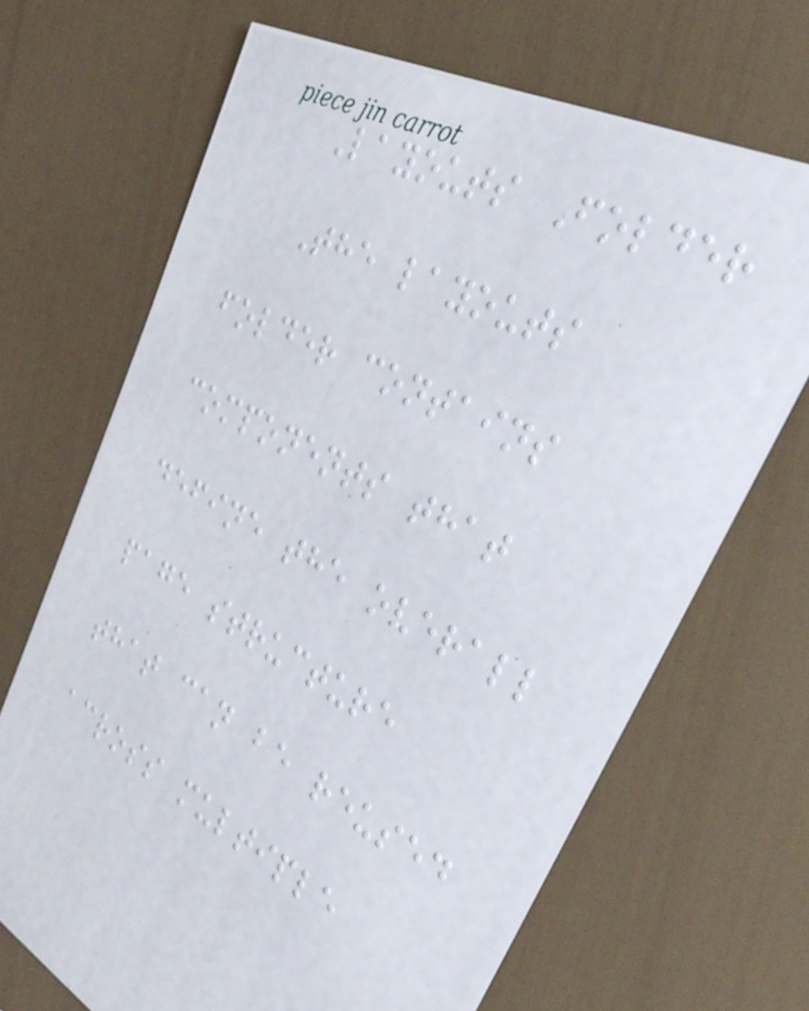Layouts Folder
The layouts
folder contains
components that
define the overall
page structure
that can be reused
across multiple
